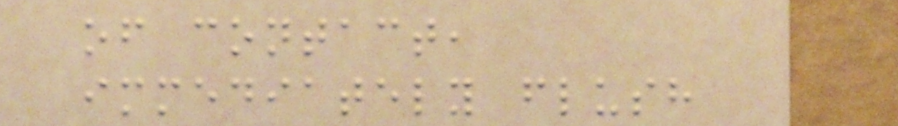of contact,
immediately flush
